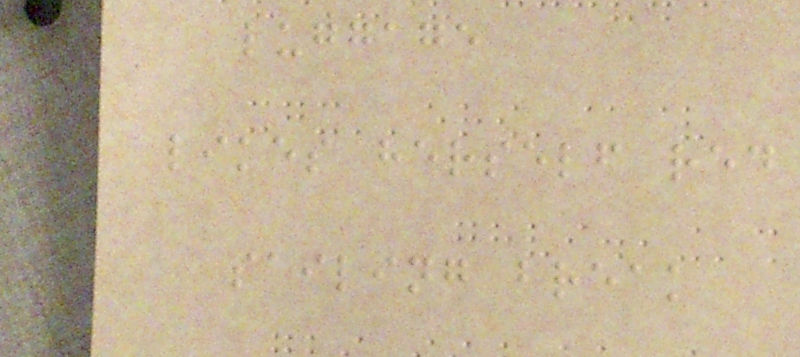luggage
likes herself red
sailing break
